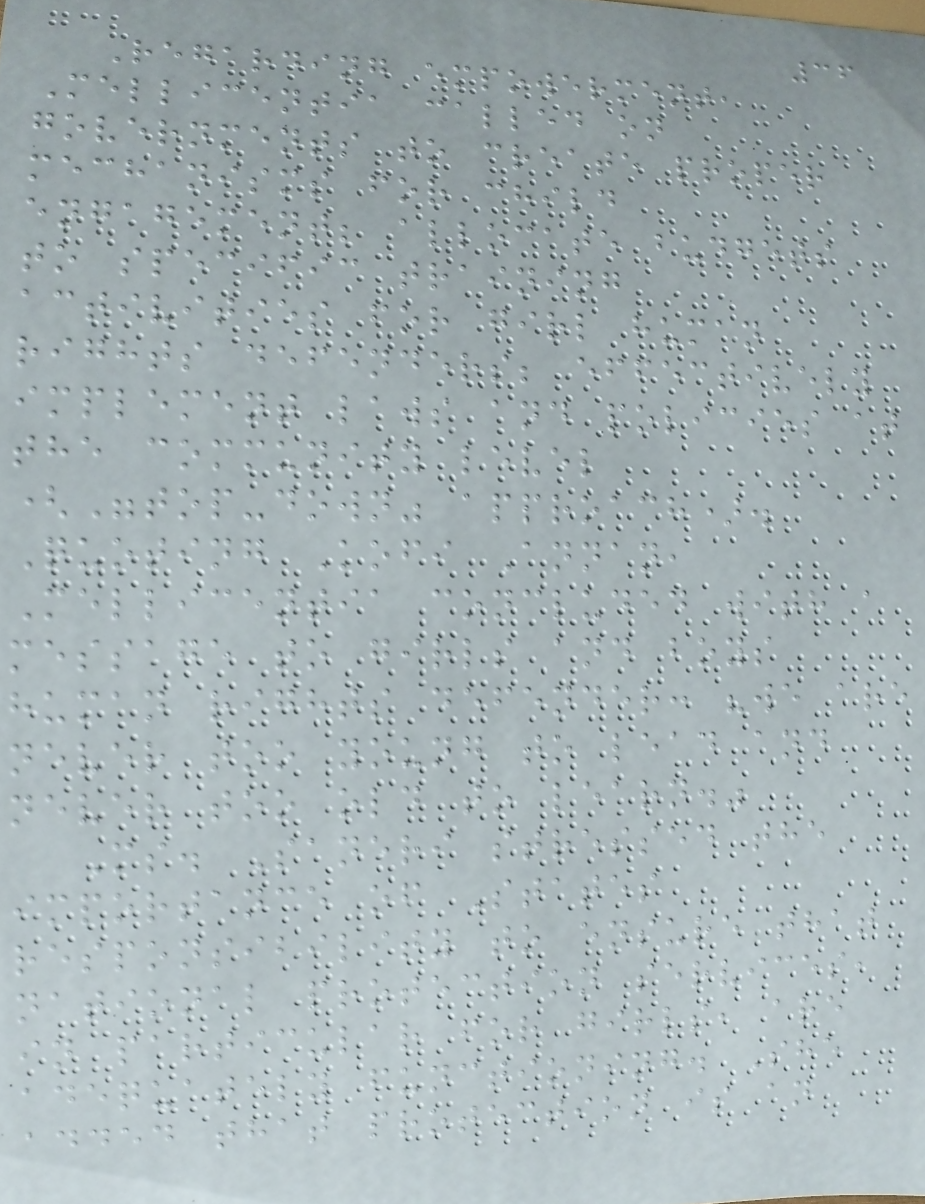36
Regarding empowerment,
Mellicentia called on
governments to create proper
mechanisms for child
engagement; allocate budgets
to specific training
activities for girl human
rights defenders; effectively
implement laws and policies at
the community level
("top-down" approach).
Quoting Kofi Annan,
Mellicentia concluded with a
message to girls and boys
human rights defender: "we are
never too young to lead and
never too old to learn."
Ms. Saneri stressed the
importance of States
responsibility to ensure that
national protection services,
in particular for girls, are
adequately functioning. She
added that protection is an
